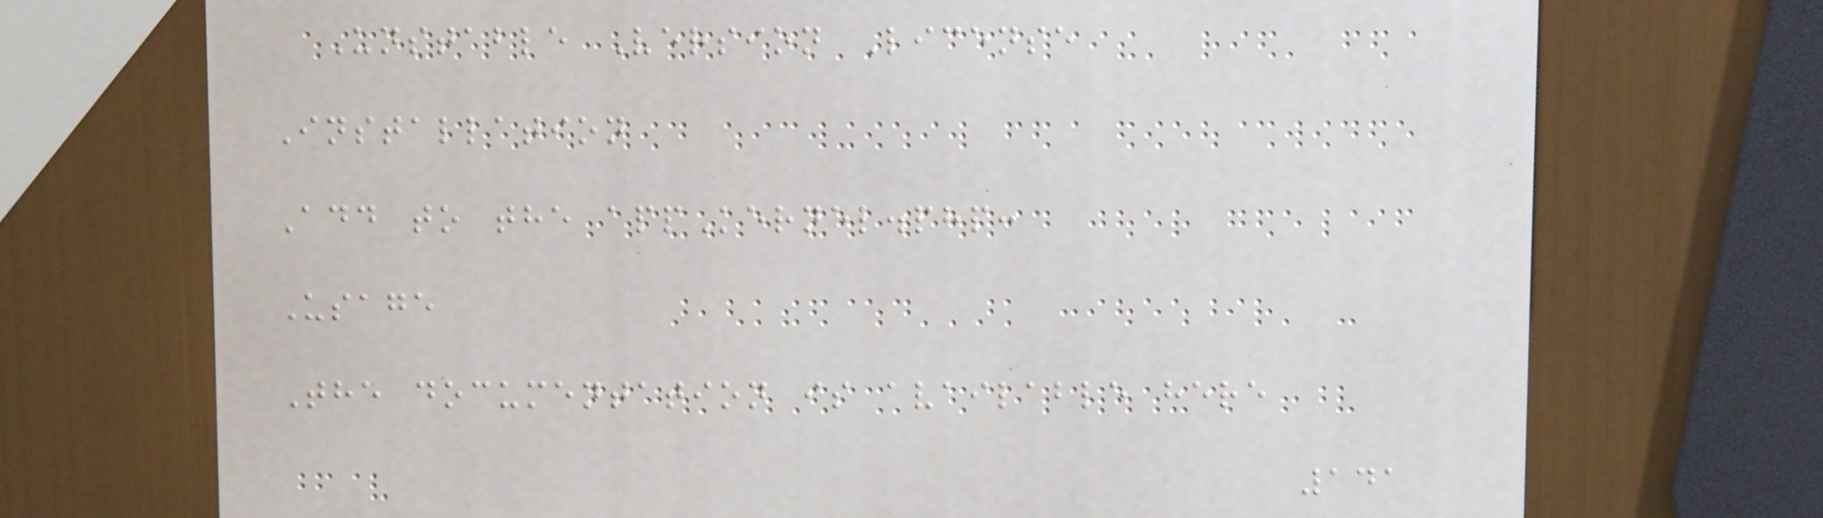Unstable Version License
Installation
Add to the appKernel.php:
Usage
The documentation is available here
141
